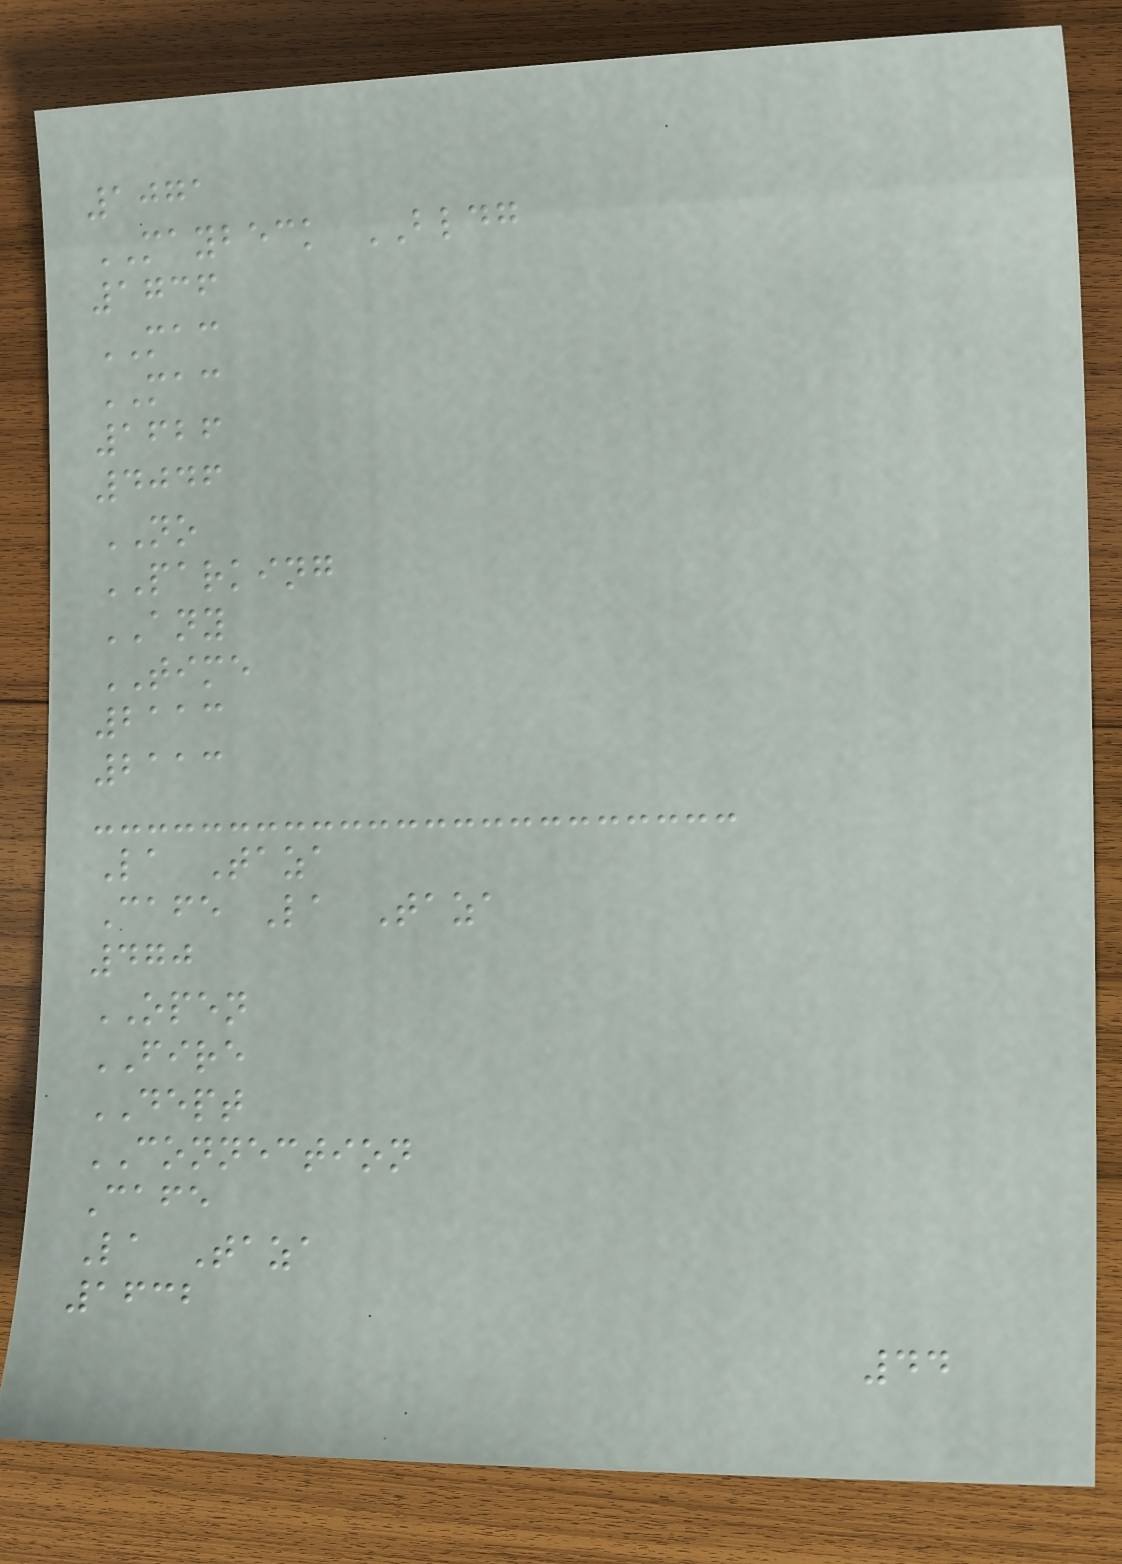1071
MAYBECK BLDG
1736
MAC
MAC
1626
4046
NO
PARKING
ANY
TIME
2113
2113
La Taza
Cafe La Taza
470
OPEN
FIRE
DEPT
CONNECTION
Cafe
La Taza
1632
44
